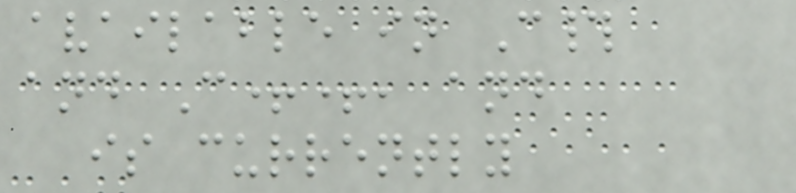available in C#
and C++, and
is currently
